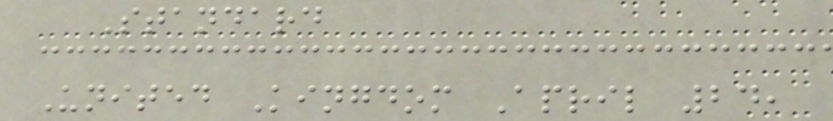Standard
United Kingdom April 24,
